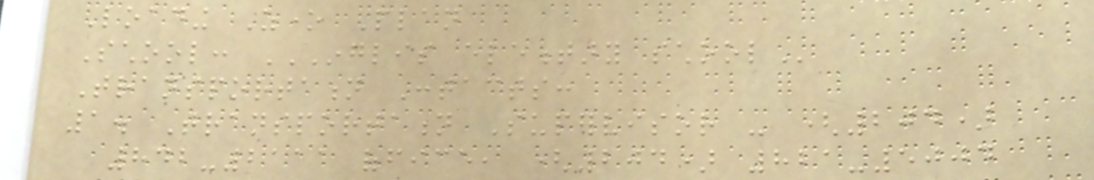Loading Zone Plan
School: INGLIS ELEMENTARY SCHOOL
Transportation Contacts:
1. Transportation Supervisor - (204)
842-2111 office, (204) 821-5004
